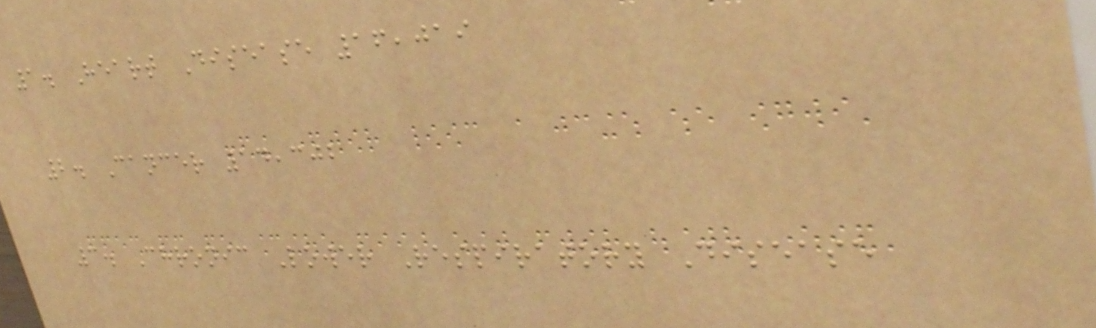1. Heart Disease 16,019
2. Cancer 14,302
3. Chronic Lower Respiratory Disease
